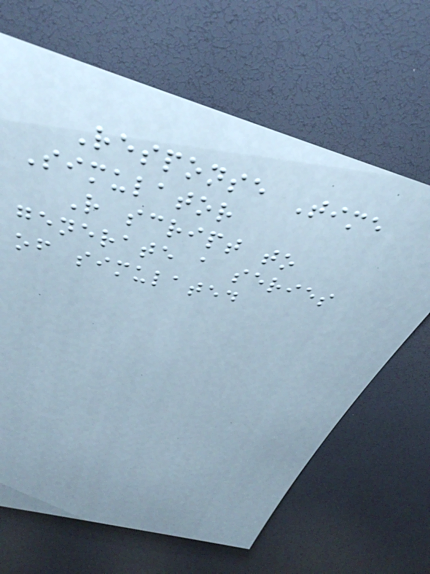Response Time
Simulator
R script to
generate a series
of simulated
